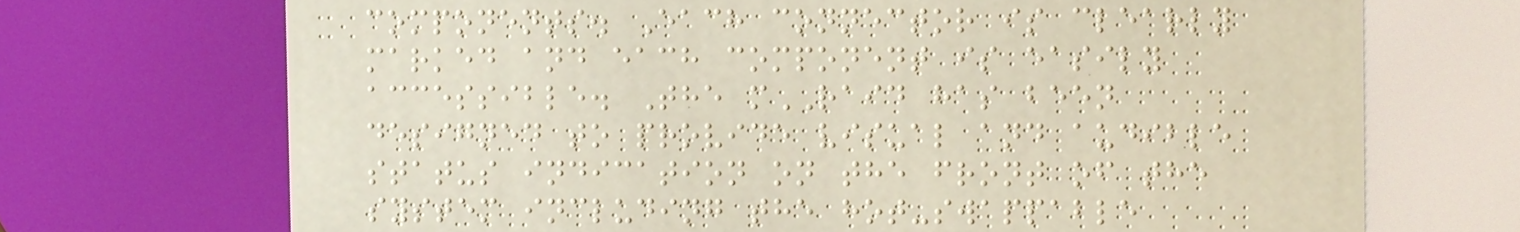components. Each connector is clearly
marked and each component is easily
accessible. The mRAID has been
designed to provide visual and audible
status indication on the front of the
system including the hot-swappable
